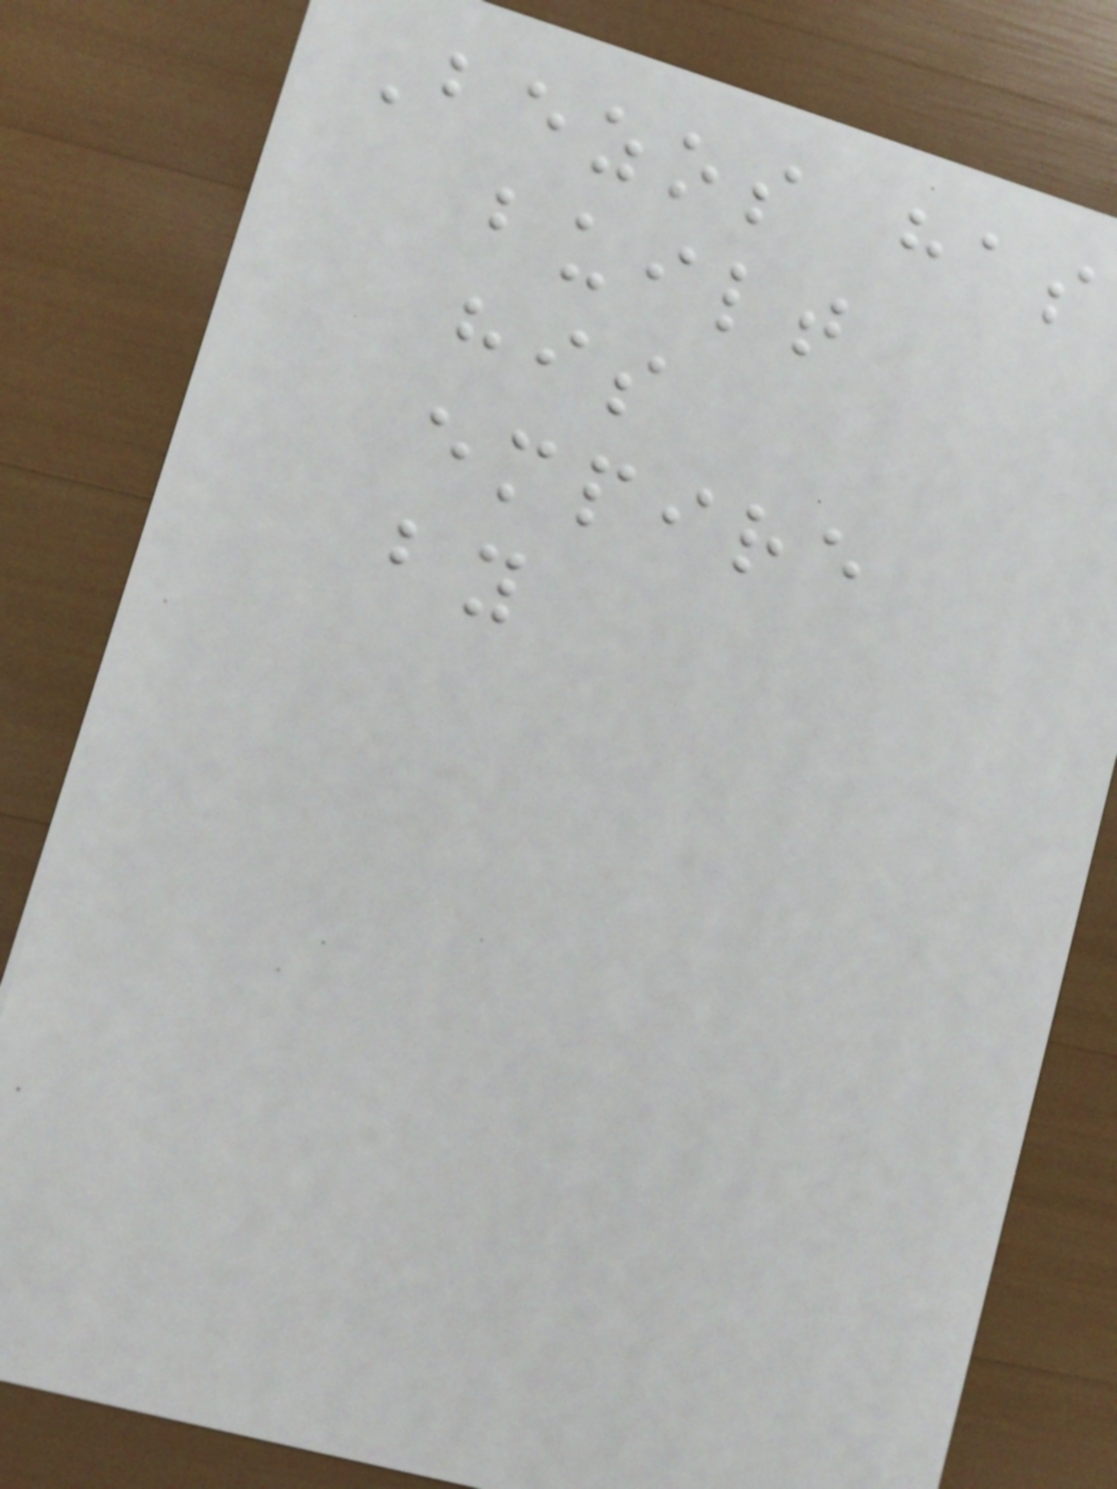Bezos has
built
his
empire
by
